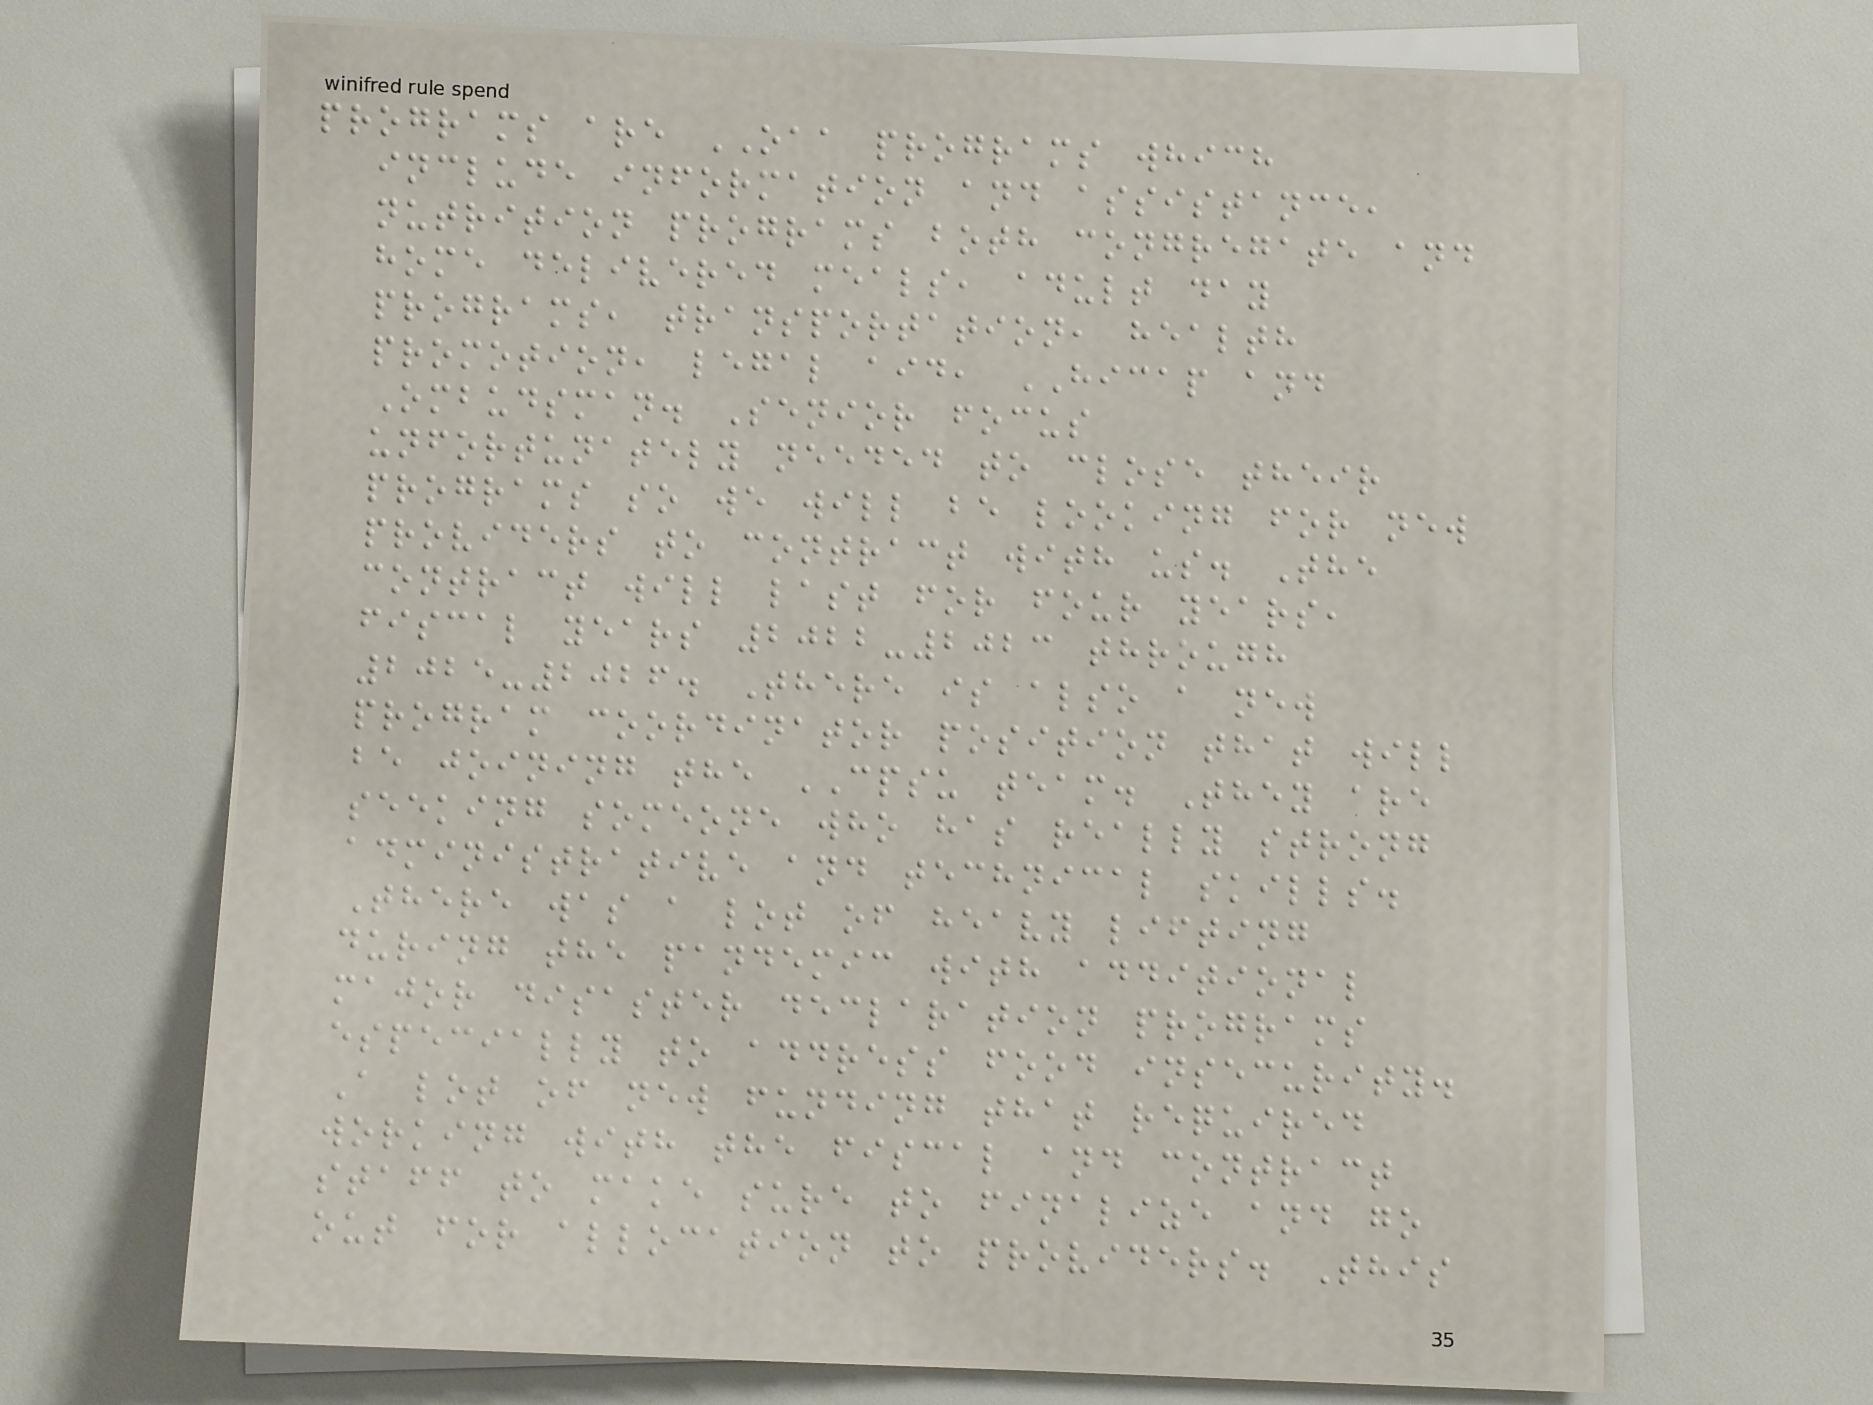programs are OAA programs which
include information and assistance,
nutrition programs both congregate and
home delivered meals, adult day
programs, transportation, health
promotion, legal aid, HICAP and
Ombudsman. Senior focus
unfortunately needed to close their
programs so we will be looking for new
providers to contract with us. The
contract will last for four years,
fiscal years 2022-2023 through
2025-2026. There is also a new
program coordinator position that will
be joining the CPSU team. They are
seeking someone who has really strong
administrative and technical skills.
There was a lot of heavy lifting
during the pandemic with additional
major disaster declaration programs
especially to address food insecurity.
A lot of new funding that required
working with the fiscal and contract
staff to make sure to finalize and go
out for allocation to providers. This
